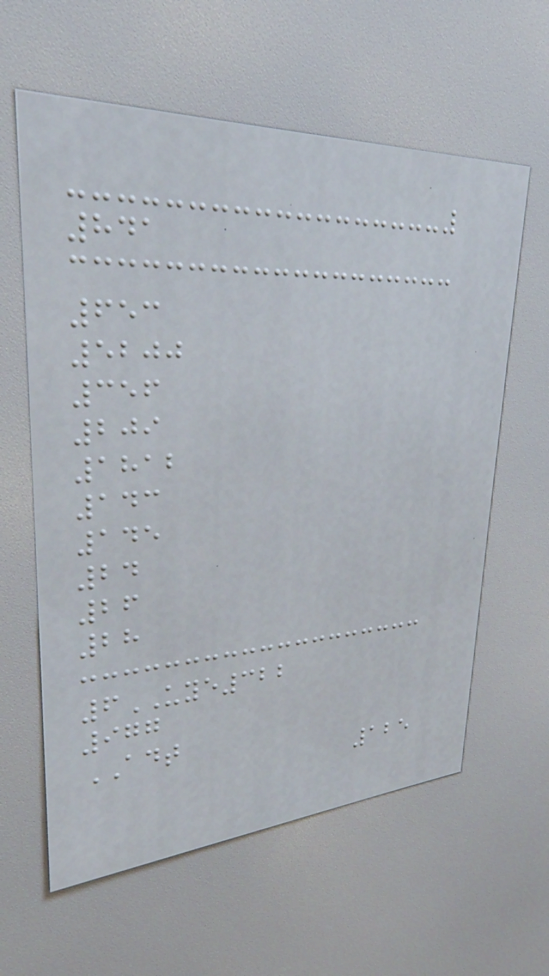841
653
5200
356
209
1812
143
145
24
26
28
6UYE322
977
ADT
125
